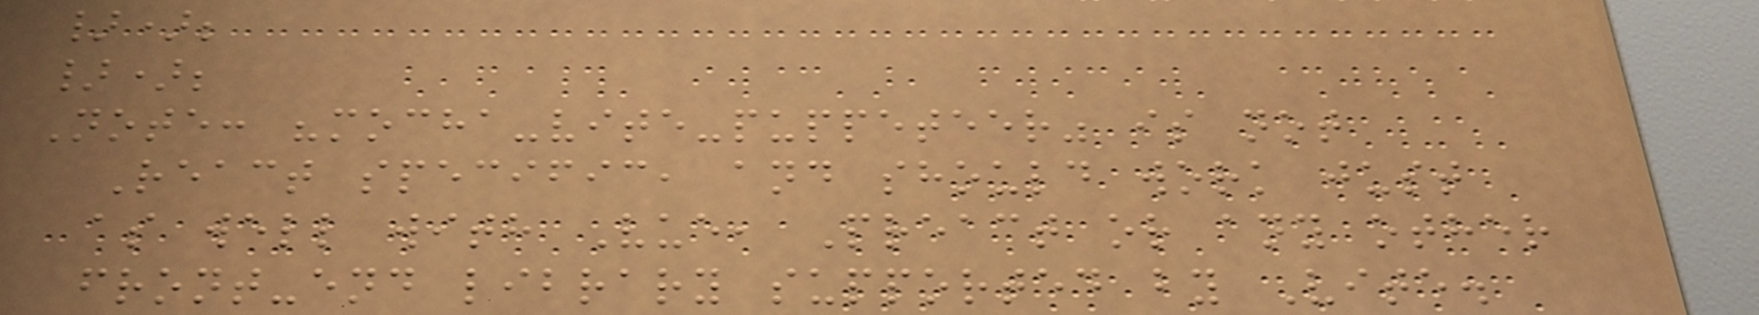});
});
Note: "mocha-vite-puppeteer" is not
React specific, and should work just
as well with Vue, Preact or any other
front-end library supported by Vite.
